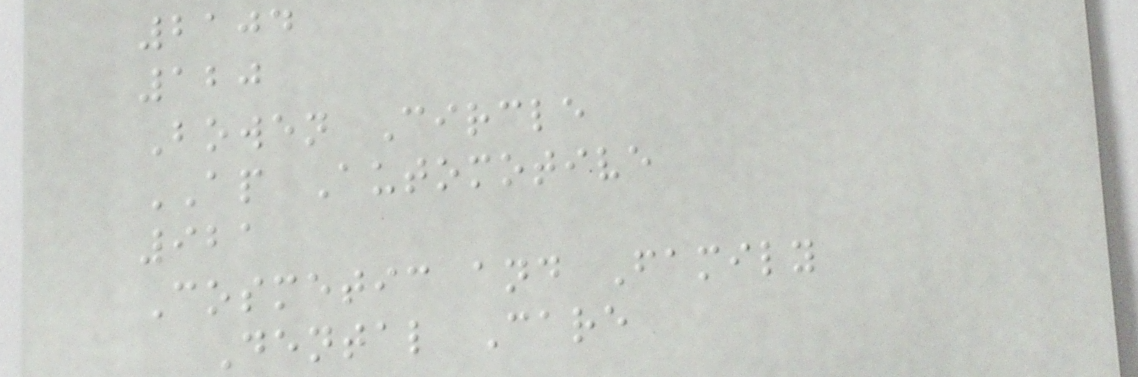2104
120
Bowen Circle
AP Automotive
921
Cosmetic and Family
Dental Care
